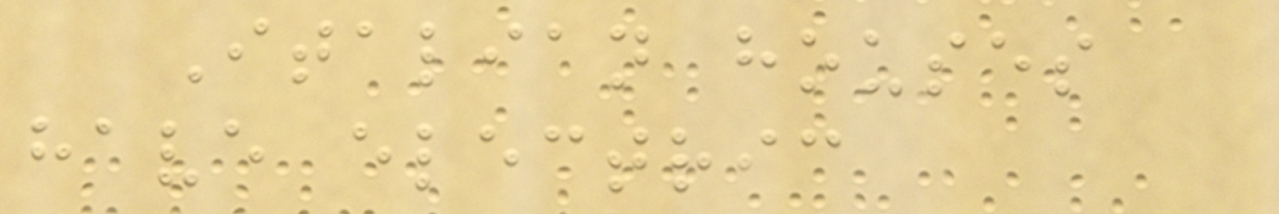Italian houses
have electric
